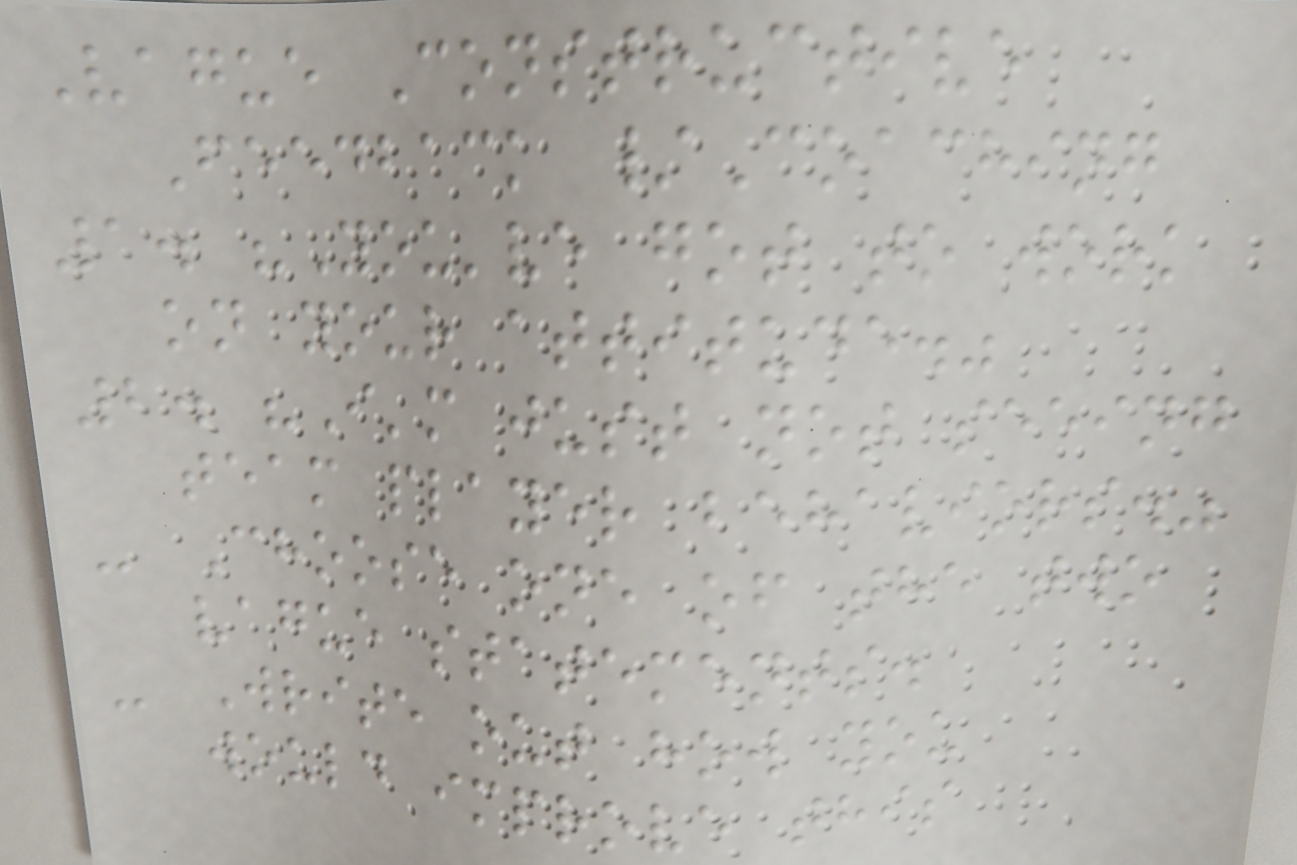Vague Constructive
Feedback /Coaching
1. "You've got to work
on your attitude."
2. "I'm just not seeing
team player behaviors."
- Choose one of the two
vague statements.
- Write out how you
would improve this
